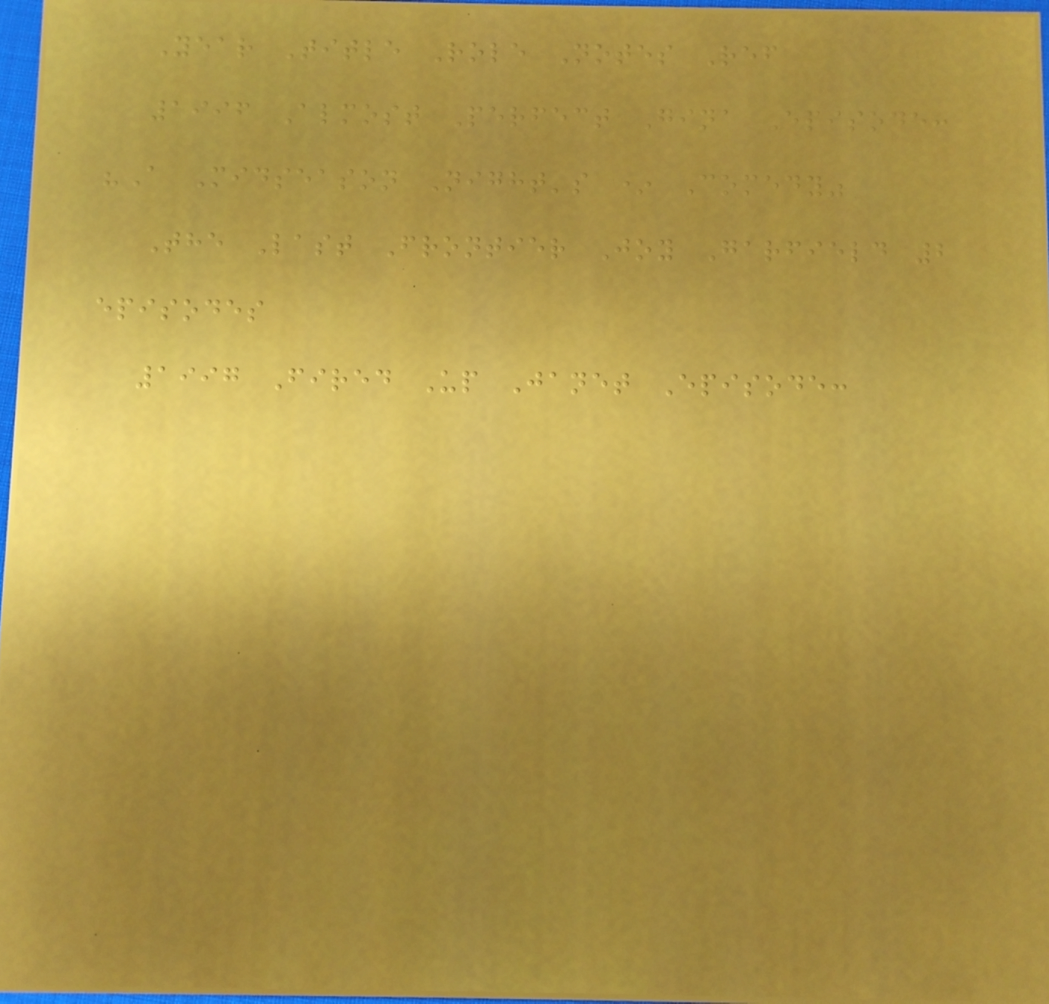Year Title Role Notes Ref
1996 Almost Perfect Gina Episode:
"A Midseason Night's * Comedy"
The Last Frontier Joy Garfield 2
episodes
1997 Fired Up Janet Episode:
